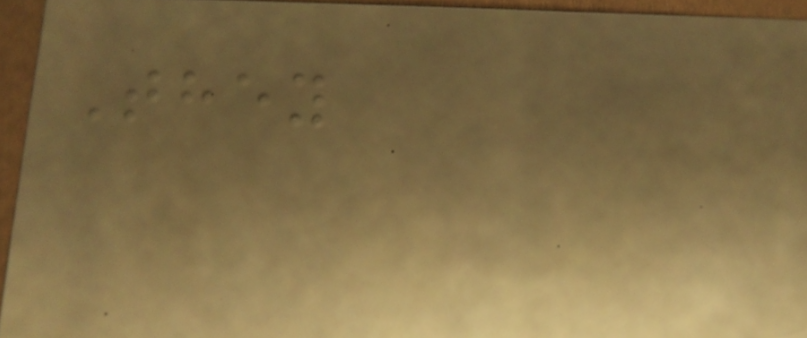They
